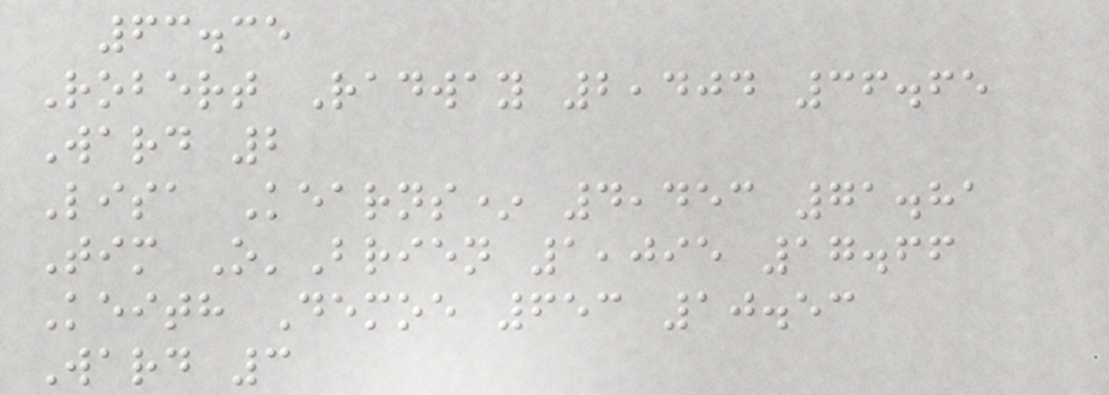63.35
Robert Radway 2,404 36.65
Ward 2
Lisa Kearns* 4,453 71.81
Tim O'Brien 1,095 17.66
Keith Demoe 653 10.53
Ward 3
